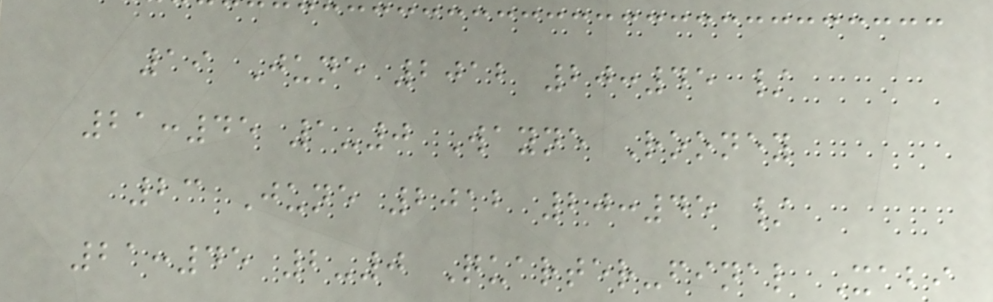19 June 2012 20:45 /
21:45 1-0 Wayne Rooney
23 June 2012 20:45 /
21:45 2-0 Quarter-final Xabi
